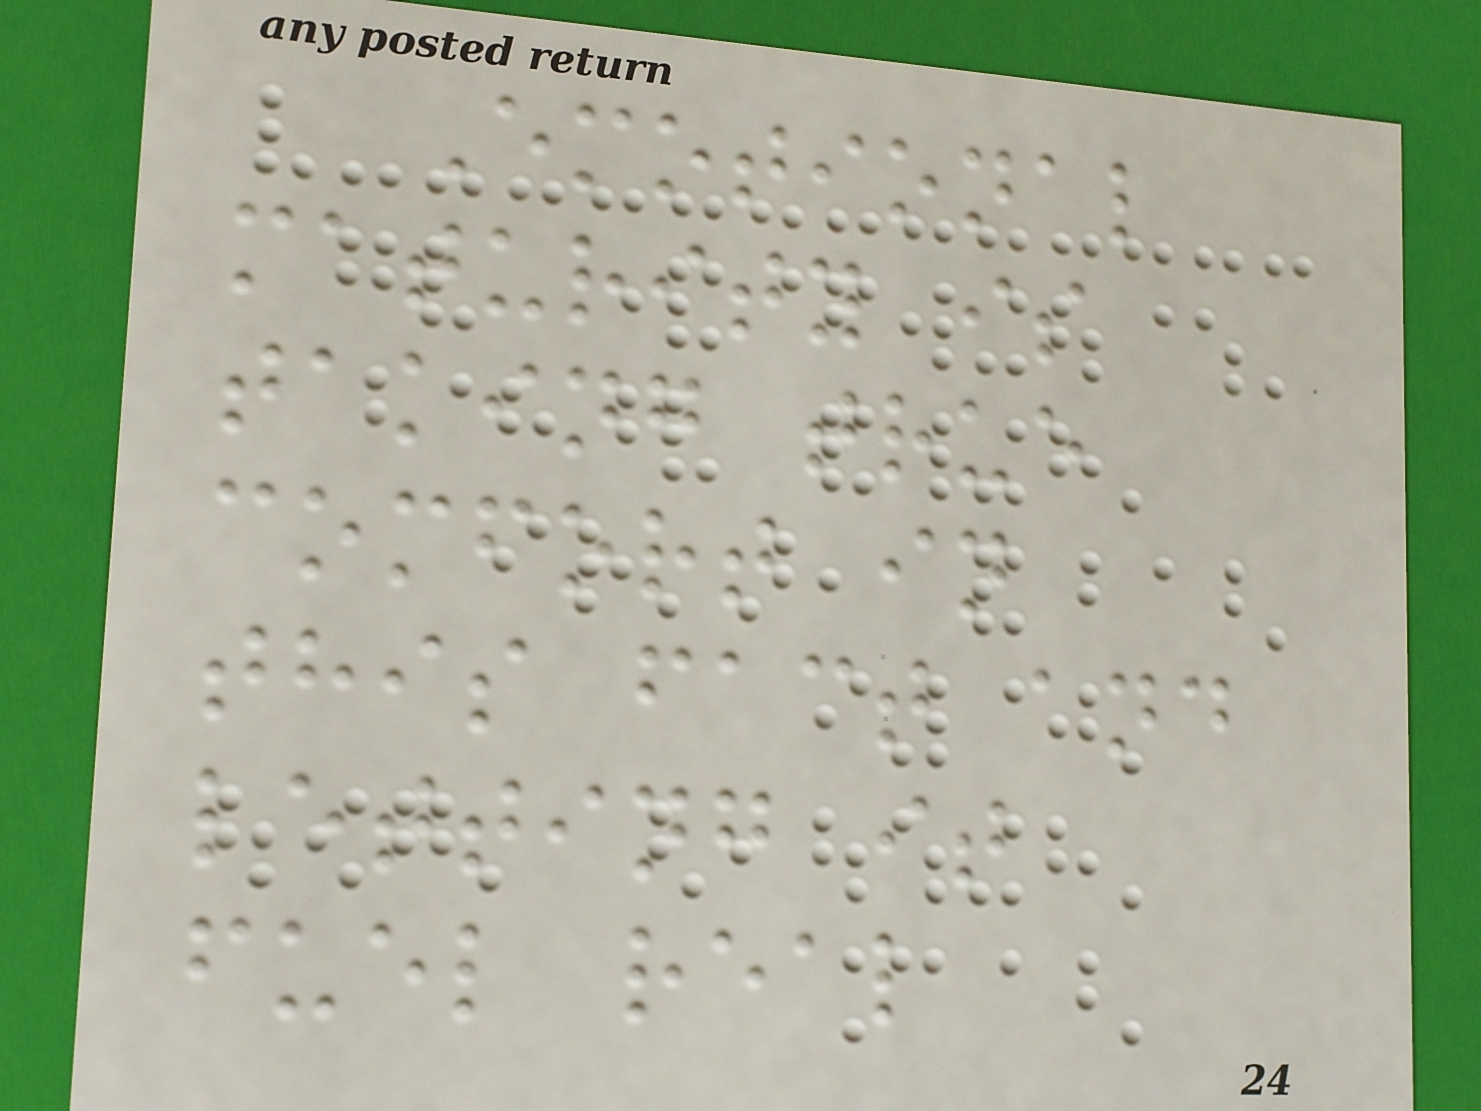Emotional
maturity is
taking true
comfort in
this fact and
letting it
fuel real
